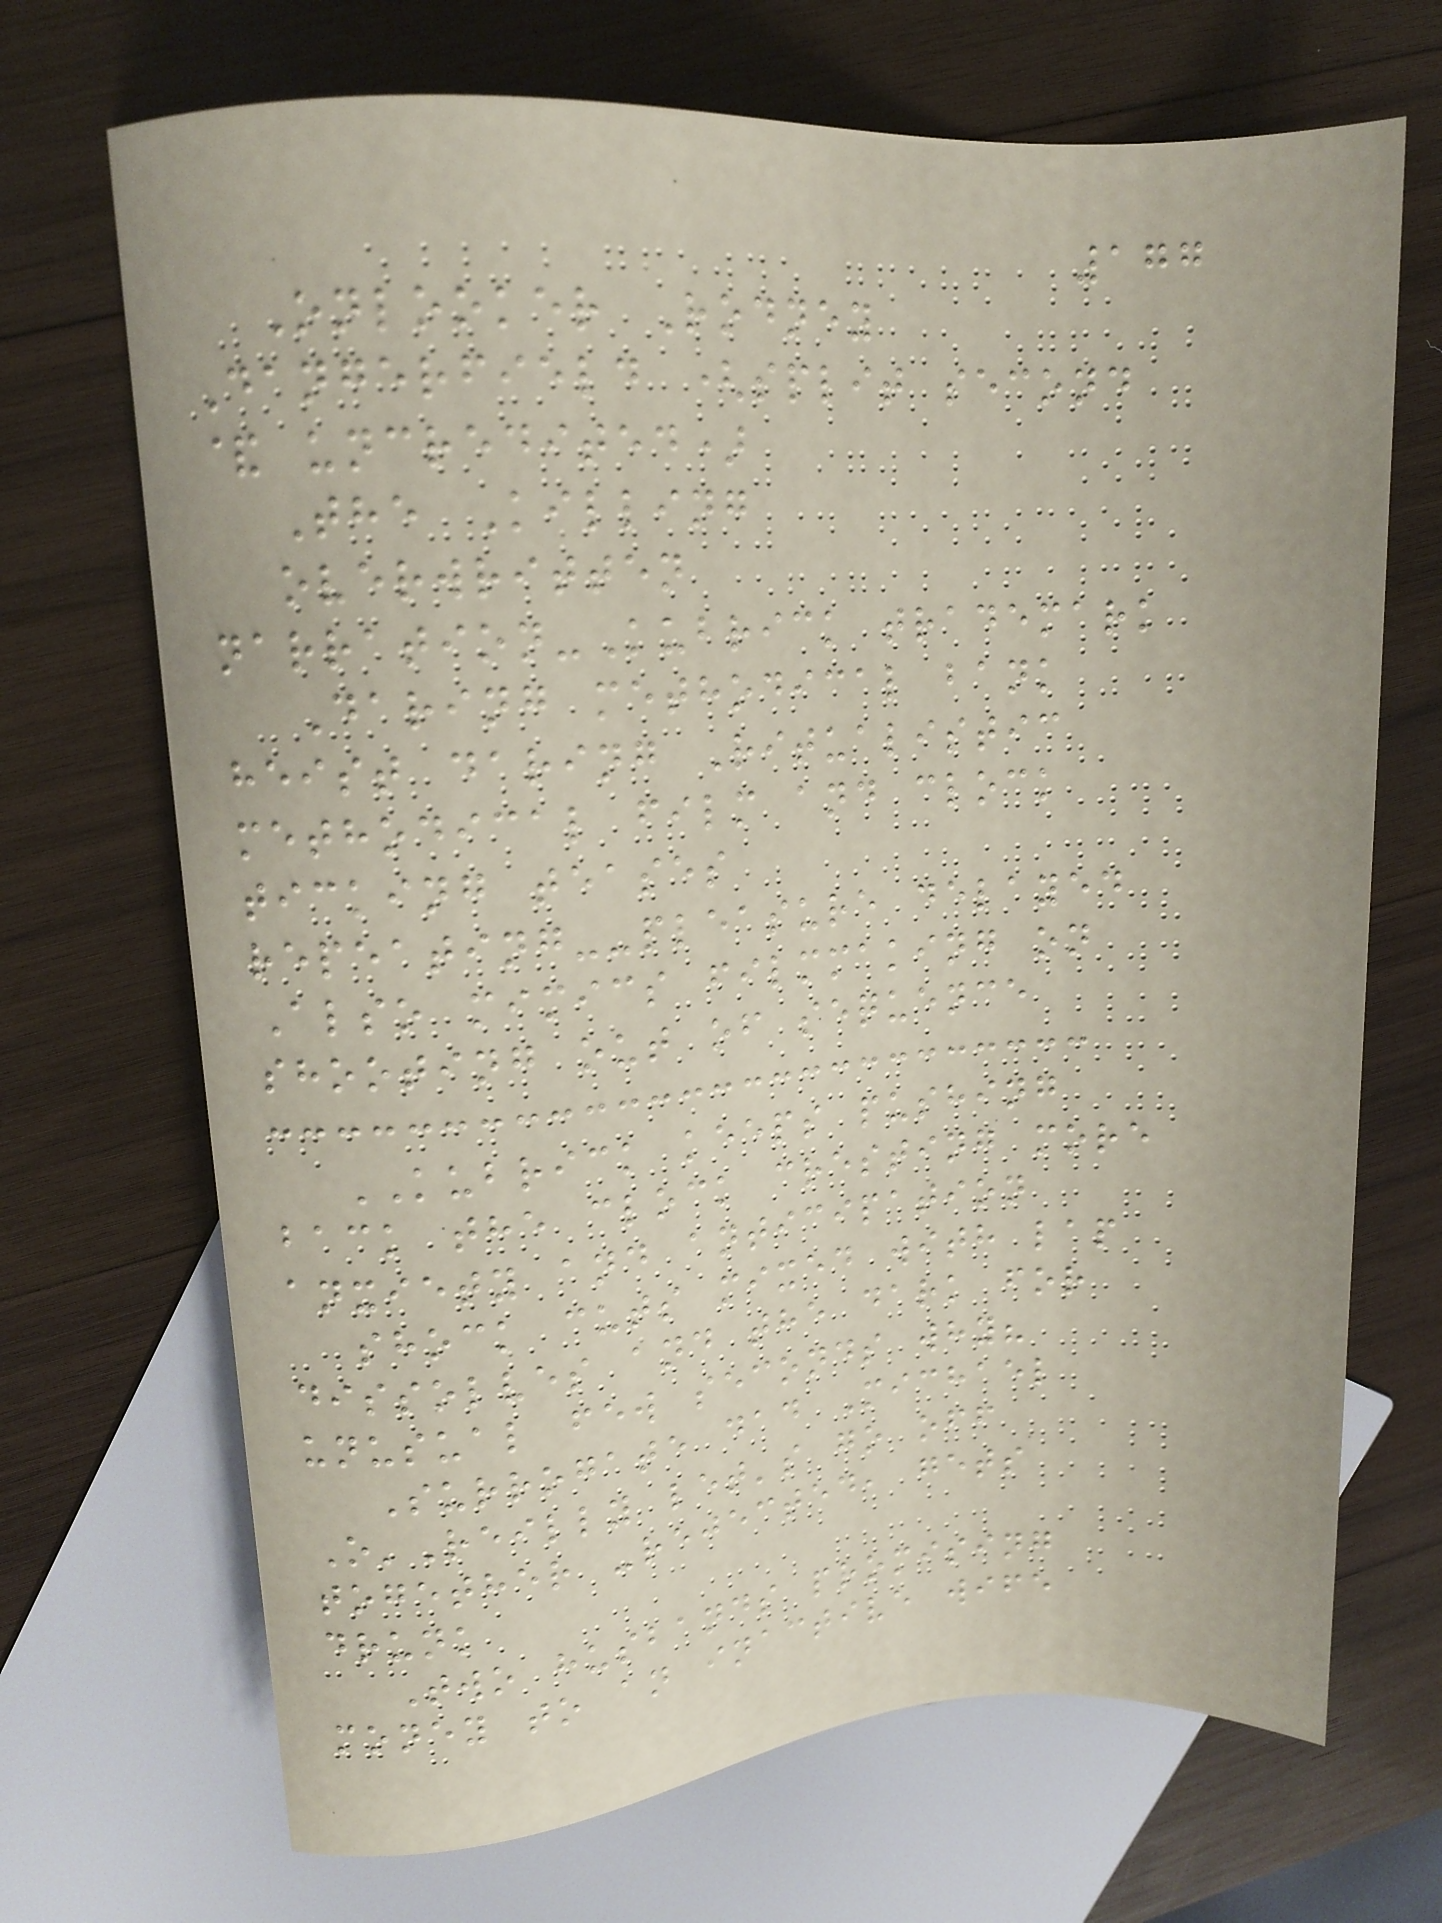177
Onlooker Rodney
Dangerfield (split second
& uncredited)
The Killing
overwritten
narration-Kubrick trademark
Daring methodical bank
heist daring Ritualistic
methodical film and clock
ticking teases
repeating--pleasure delayed
Also mimics filmmaking on
shooting out of sequence
KUBRICK keeps pushing
back the clock cresting more
anxiety and anticipation
shock cuts mixed with lap
dissolves and the dark for
unusual few seconds why?
Surrogate dad Michael
O'Reilly let's go off
together -rejected, gets
drunk
Two husbands promising
money to an inactive wife
